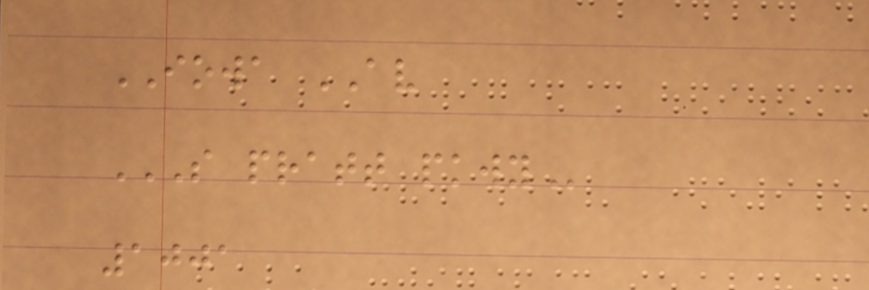IOWA AV
S PRATT PKWY
1001
